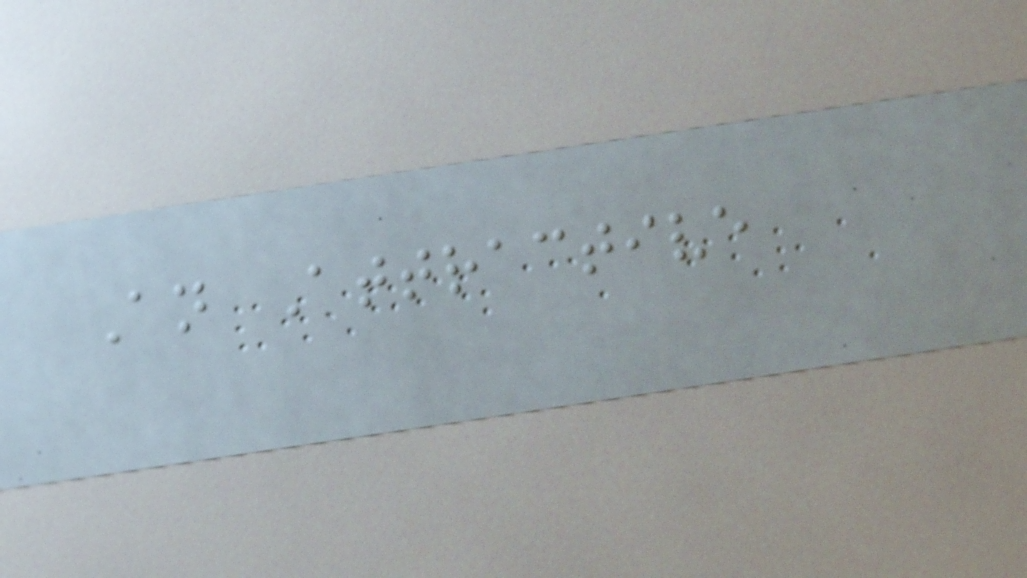An Attractive
